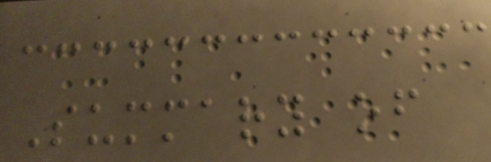Summary of
